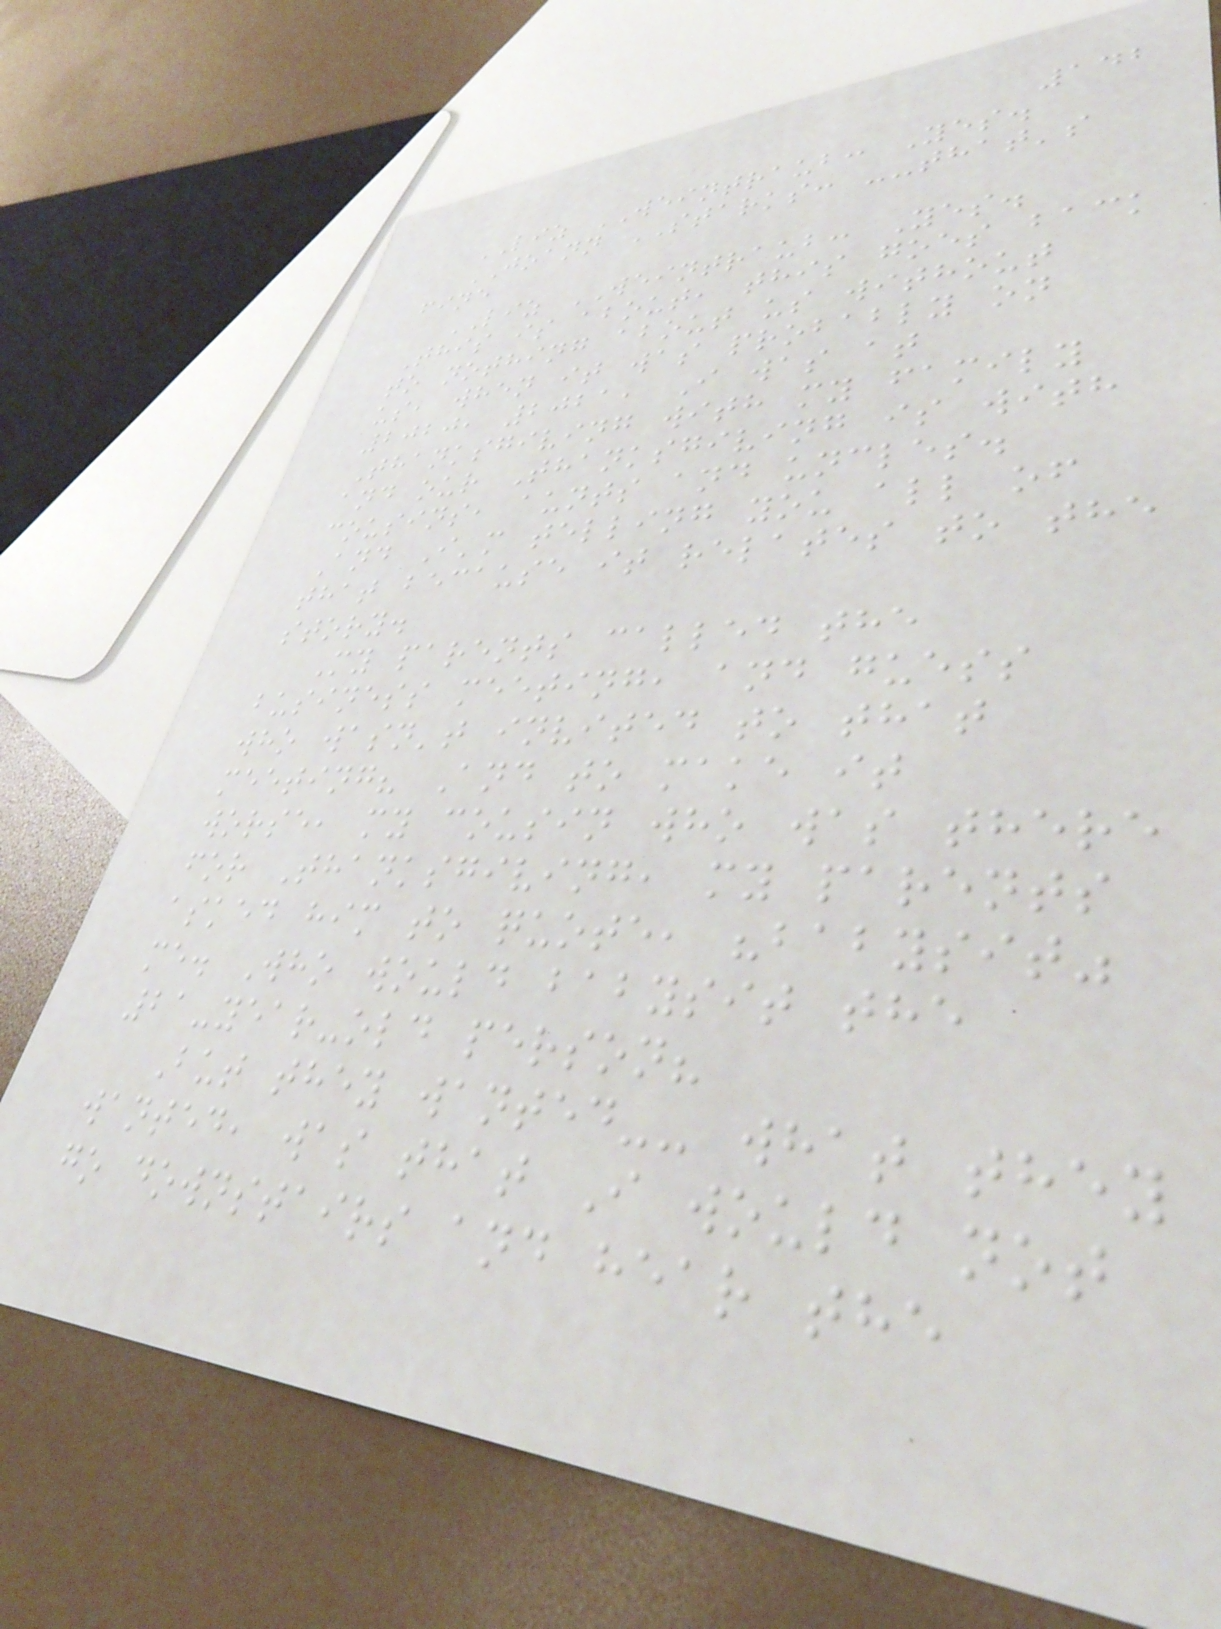142
LIZ WEINTRAUB: Yes.
JOANN STARKS: --that's
fine
LIZ WEINTRAUB: Yes.
This is about, this goes back
to nothing about us without
us, when it was probably on
2020, 2021, I was at
Thanksgiving with my family
and our Thanksgiving is with
cousins, aunts and uncles.
And I'm telling you all of
that because it relates to the
story.
My parents called the
business meeting, and guess
who wasn't invited to that
meeting? And to make it
worse, my cousin who was there
for Thanksgiving, my parents
asked him to quote, "babysit"
me. Who would babysit the
21-year-old person?
But they wanted-- what they
wanted, was that I would not
go downstairs and hear the
